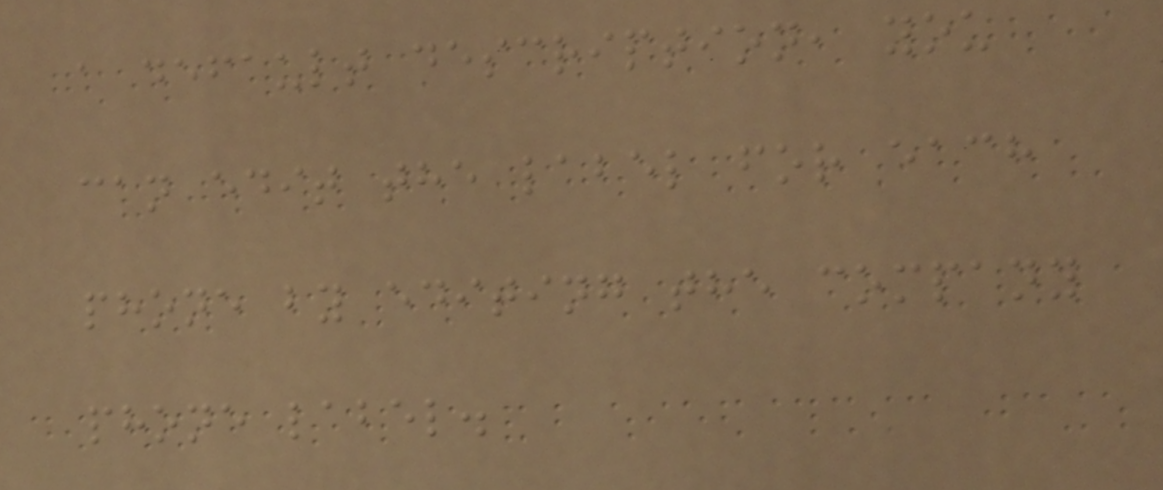a default description, you
can edit the label for each
phone by editing the company
phone label.
